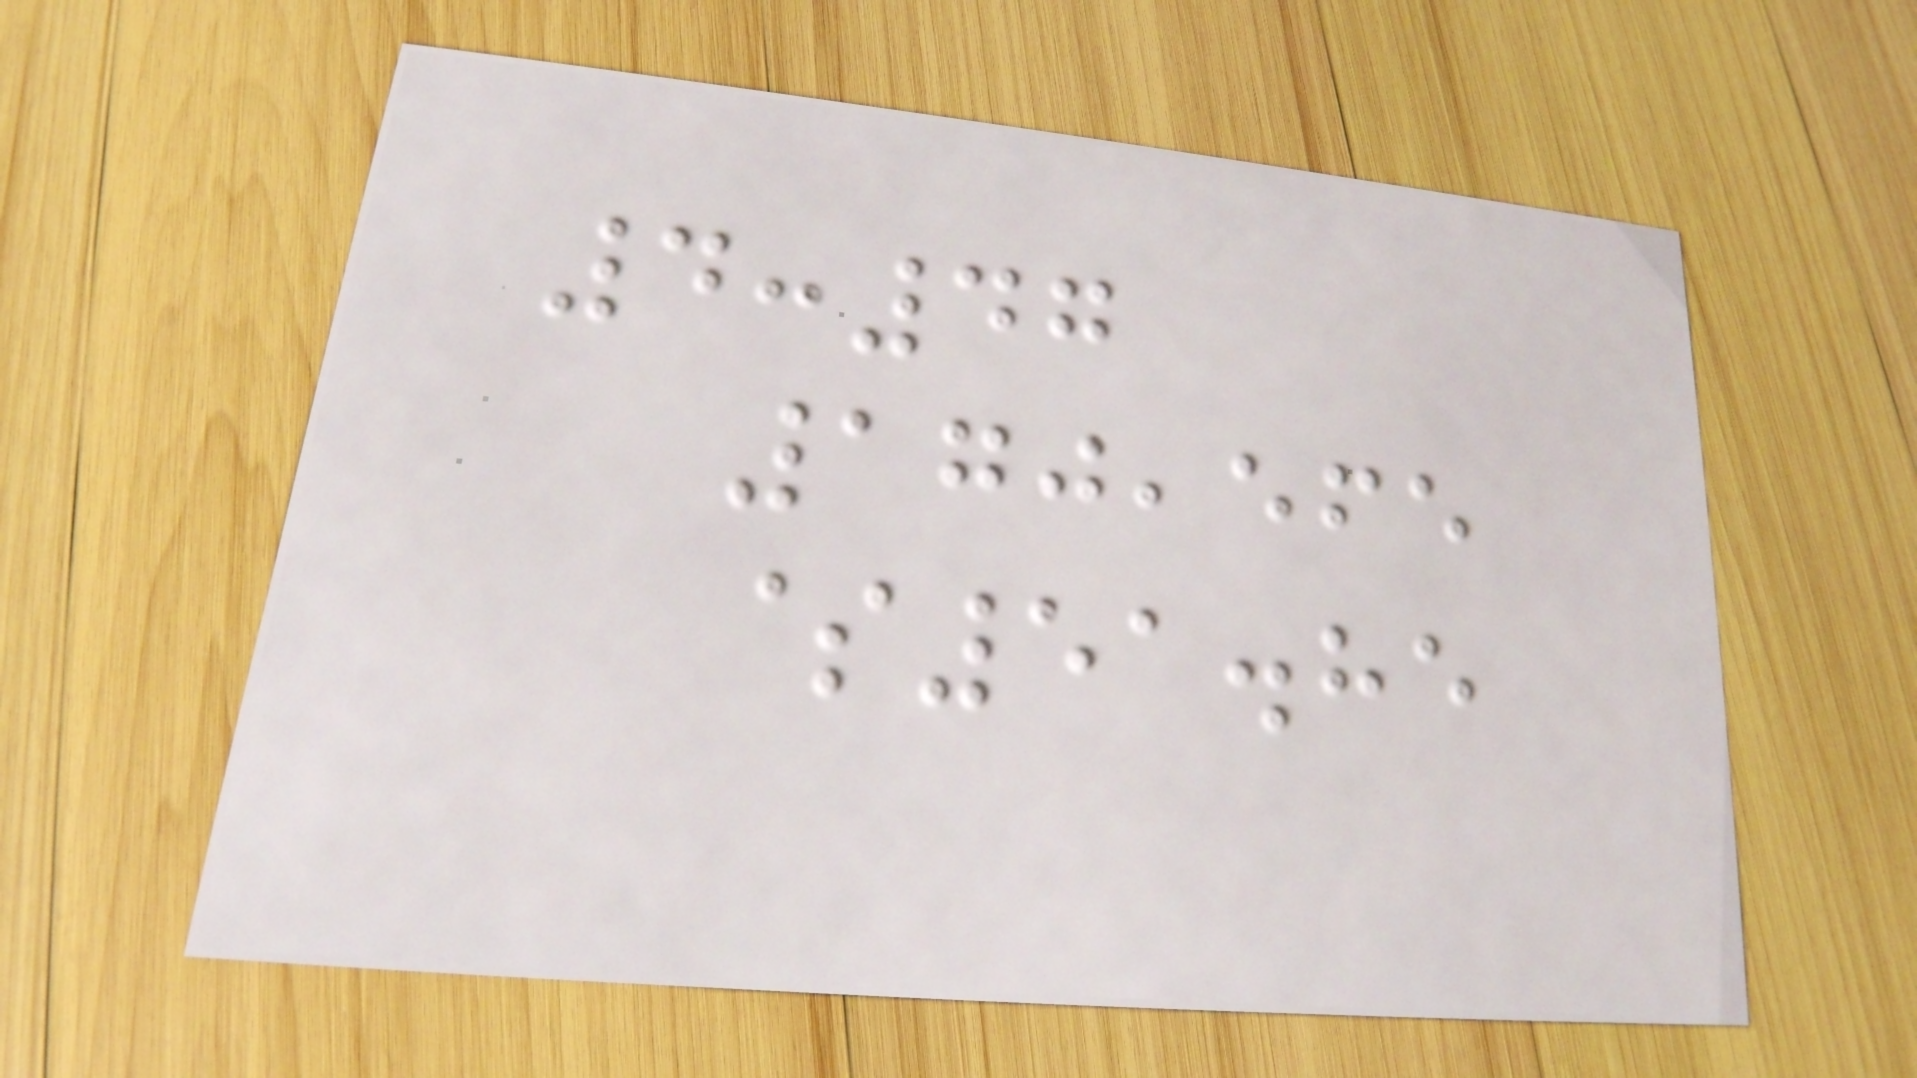4:47
170,565
$51.85
